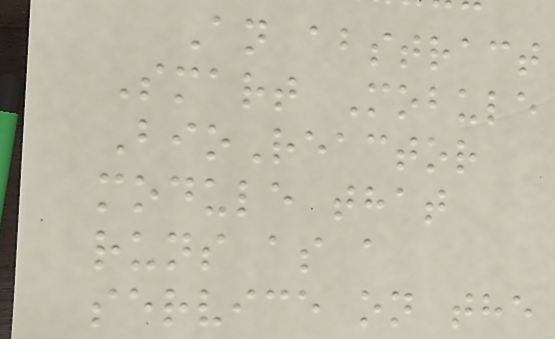An abstract
Smart Mobule
BioReactor
module that
runs as a
service on the
